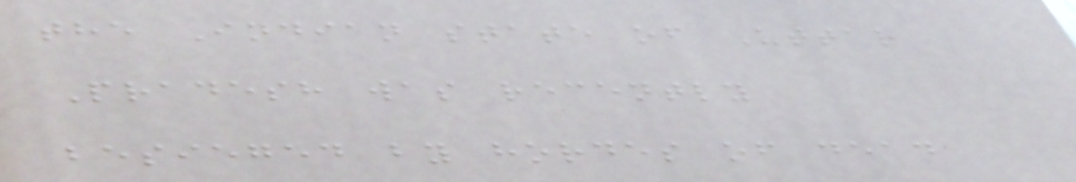the Indian state of Uttar
Pradesh was recently
besieged by hordes of dead
